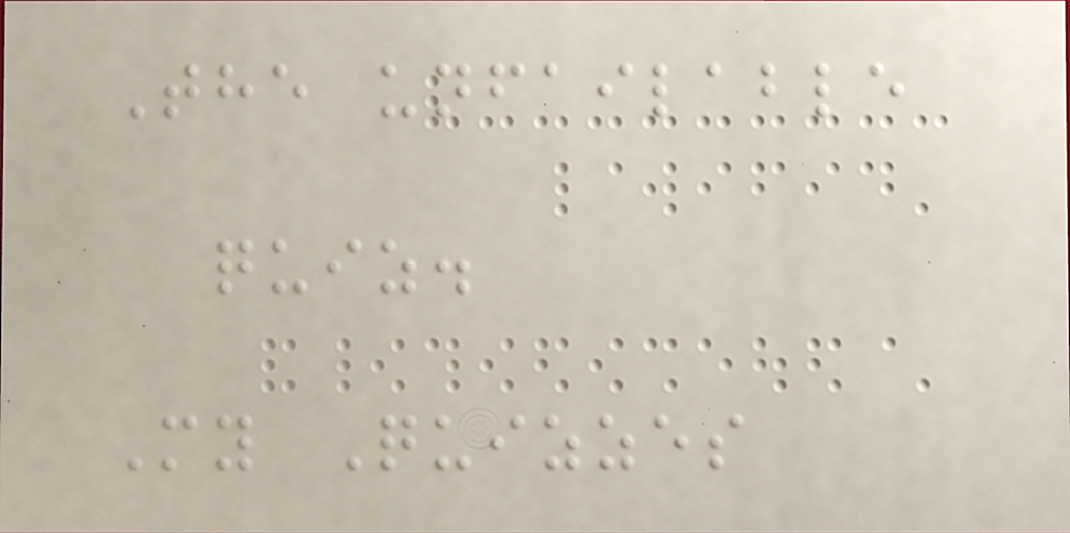The unfailable
quiz.
My Quizzes
